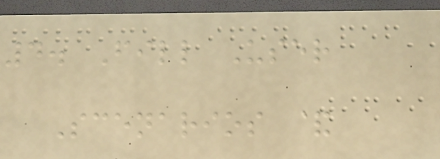4. Fill User
Scenarios &
